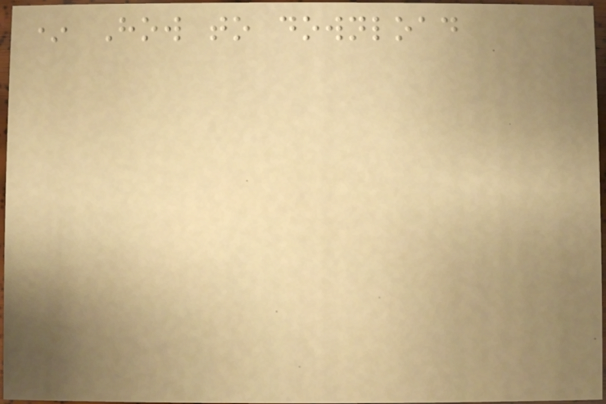* How to download
